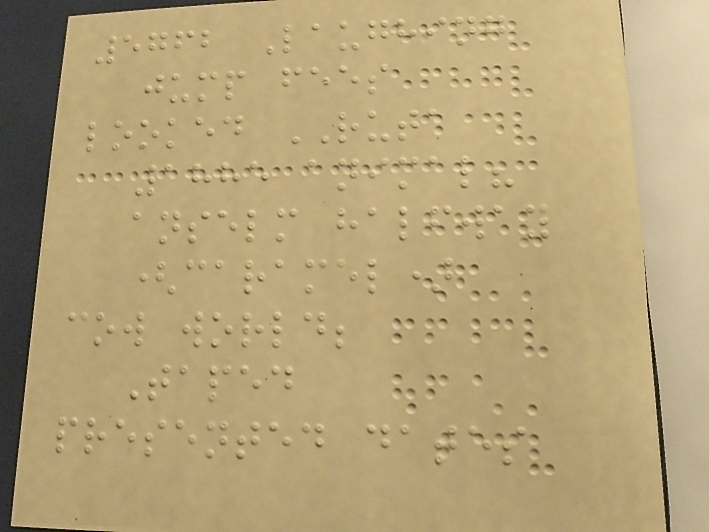5762 Laughing
jump fees
looked RUTA
1885 animal?
anselm halfway
(caramel)
cow world;
Taped
presented dates
